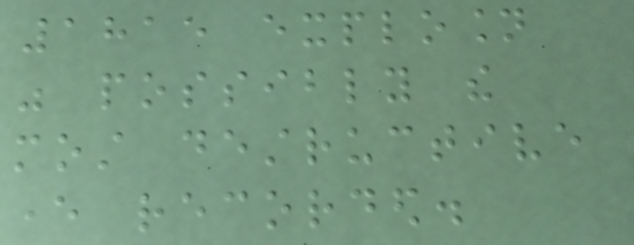1815 explosion
was possibly the
most destructive
ever recorded.
